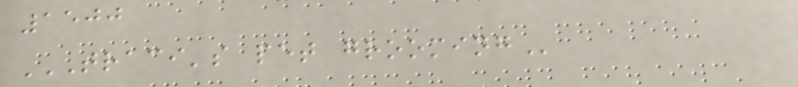1500
TRACI'S PET GROOMING
